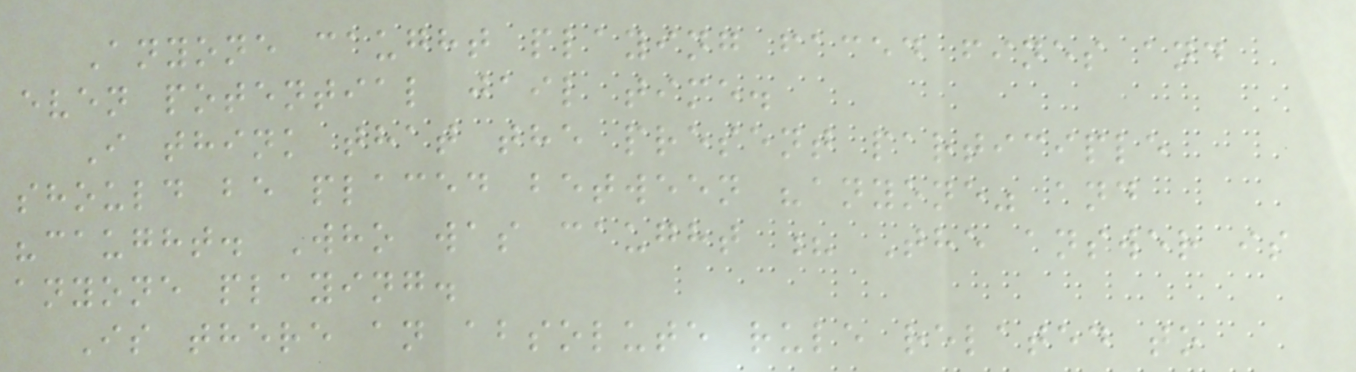Anyone caught playing faced fines and
even potential jail time.
I think that the present participle
should be placed between "anyone" and
"caught. Who was caught ? The answer is
anyone playing.
Is there an absolute rule related to
